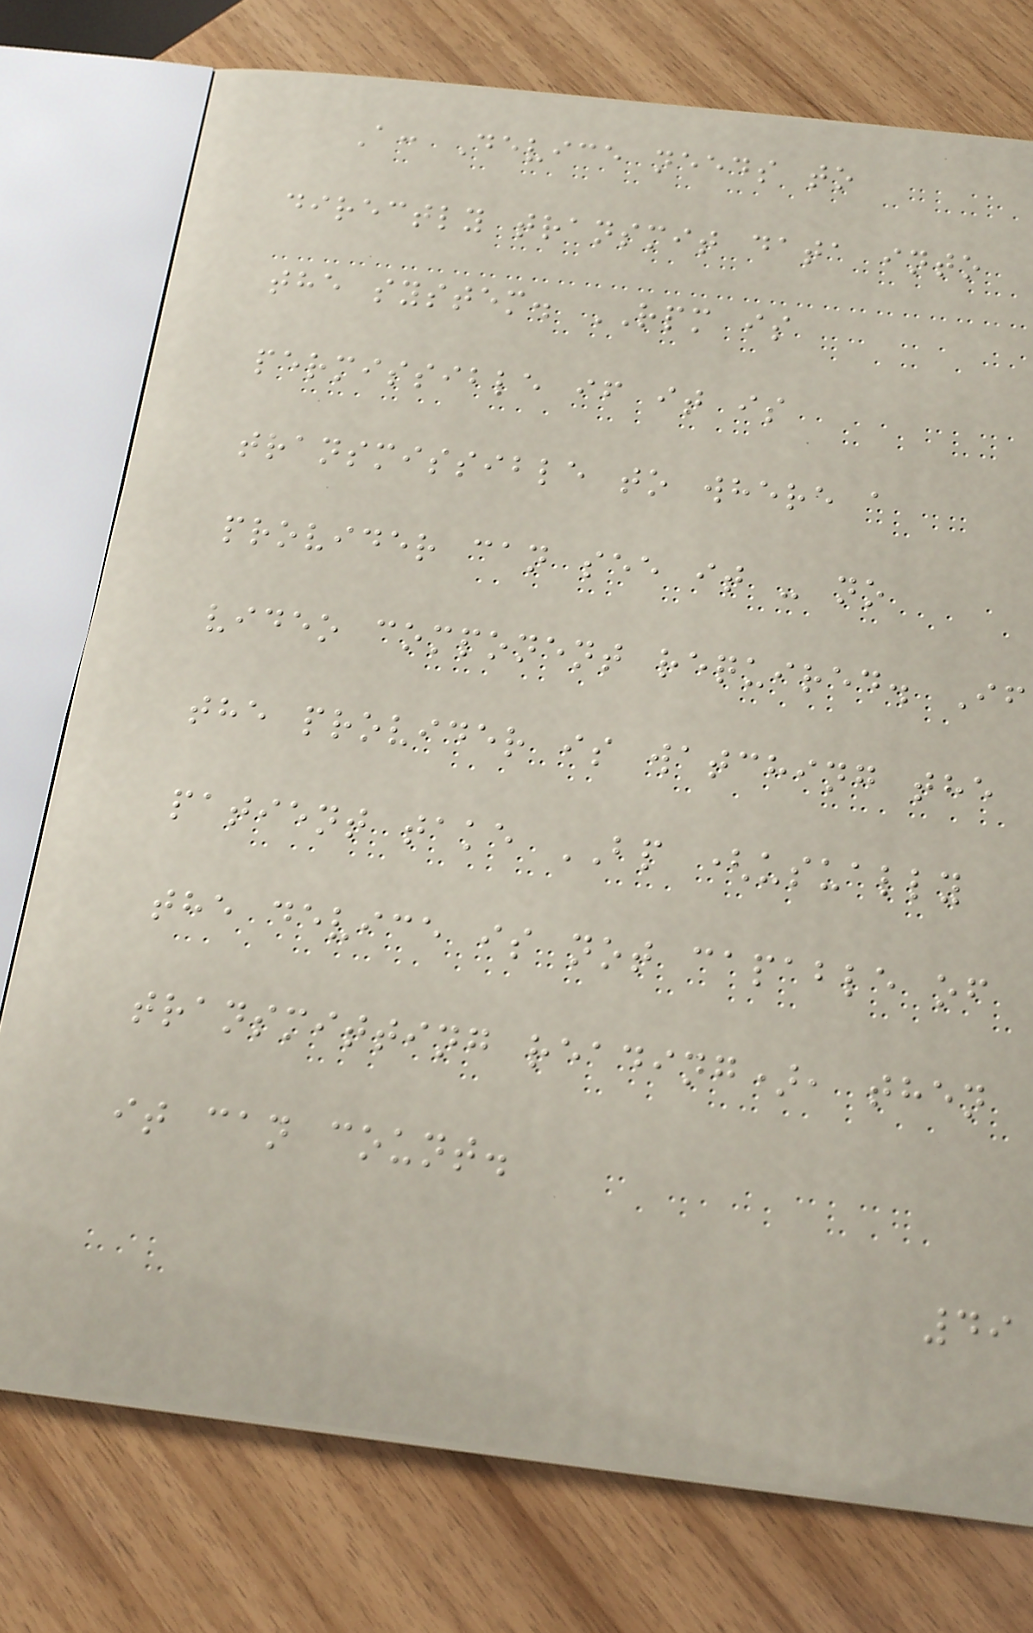A: Device needs to
directly transmit data into
the system. RPM is
permissible if it is
transmissible to where a
provider can see it - no
video component required. If
the provider is watching the
patient take BP (usually
the device is not capable of
transmitting reading), then
it can count.
49
